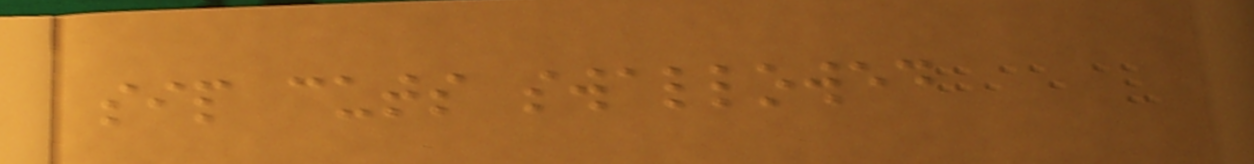sip cuts swallowed
